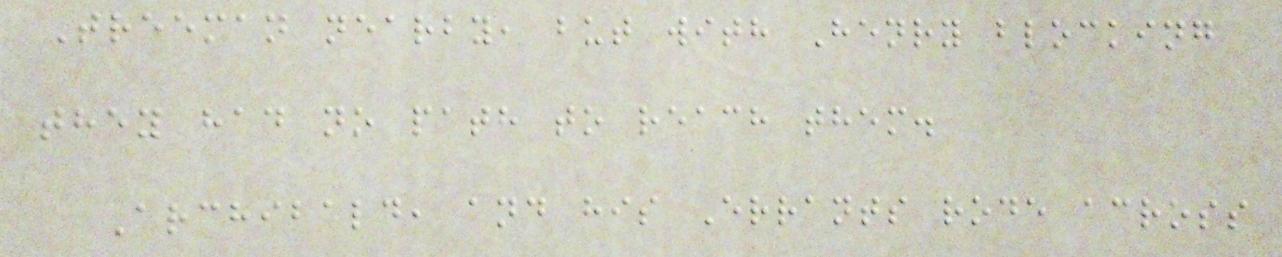Treeman nearby, but with Henry blocking
they had no path to reach them.
Archibald, and his Errants rode across
